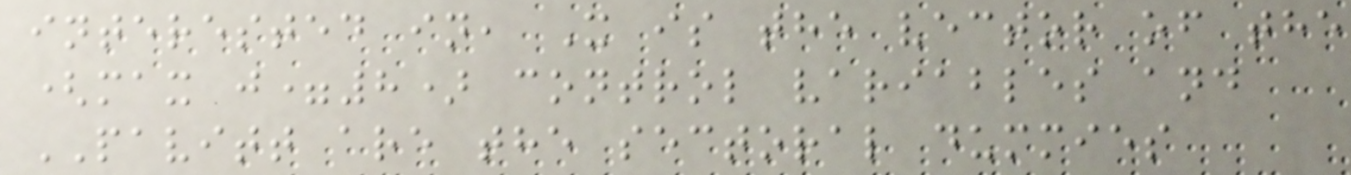interested in, X is the vector of the
(max j=8) control variables and
PAVITT are the sectoral dummies
